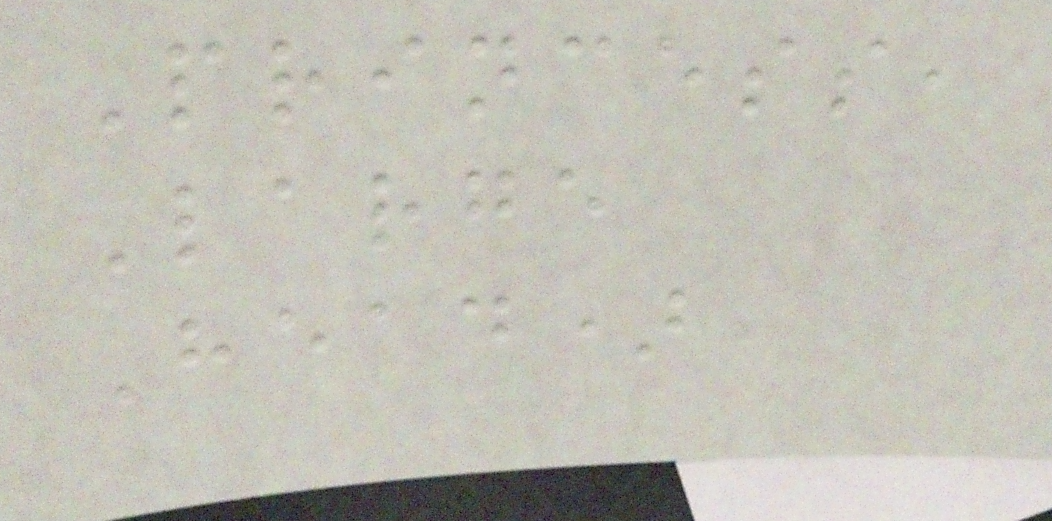Princess,
Large
Head)
